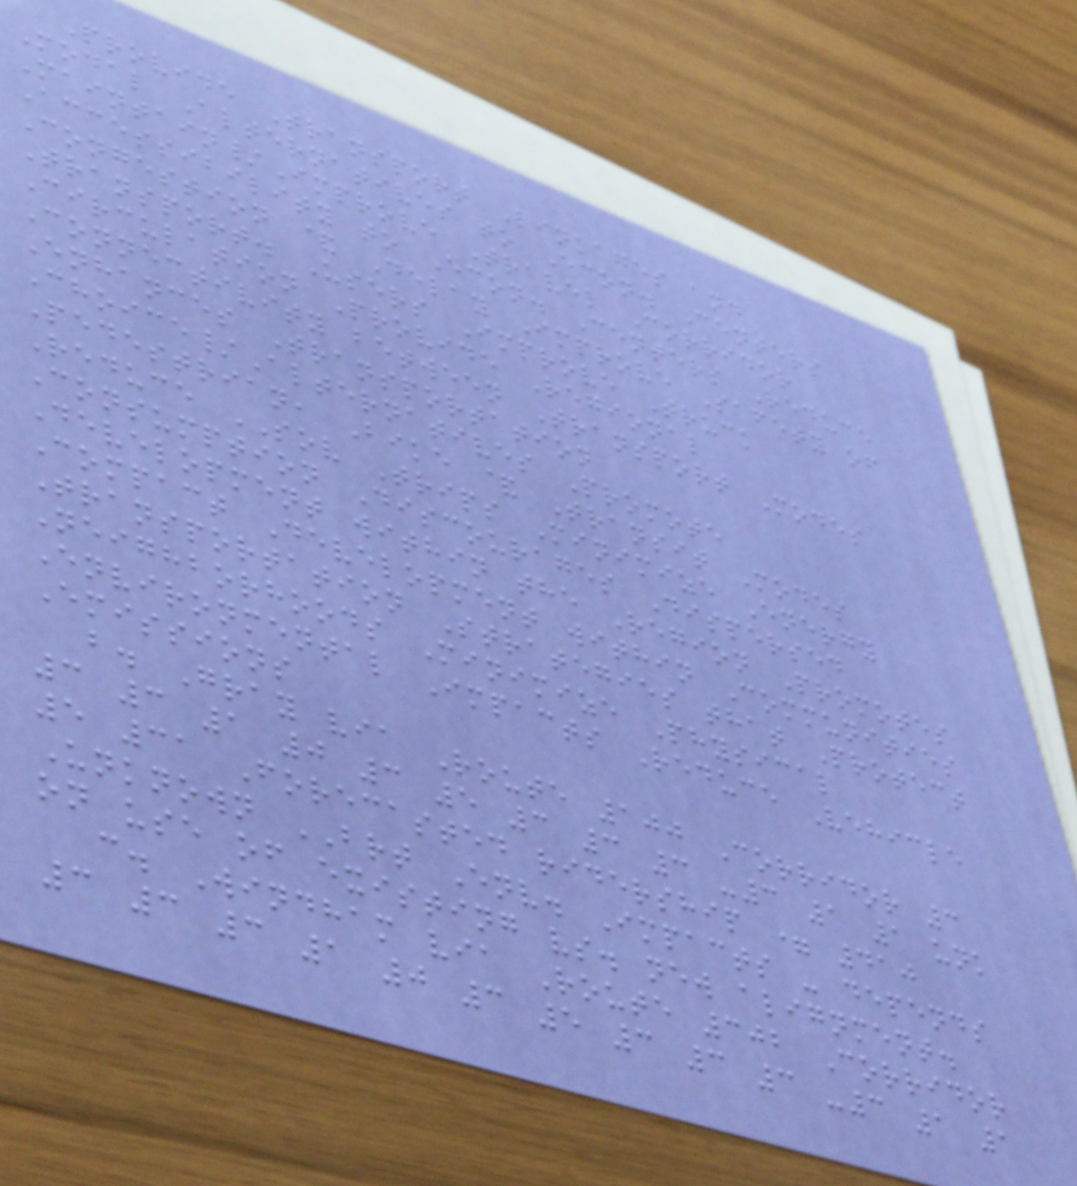Provide Transport Linkages and
Modal Alternatives to Econ. Centers
Maintain/Improve Travel Corridor
Accessibility to Econ. Centers Reduce
Congestion & Delay Improve Safety of
Transport. Users Improve Truck
Circulation Provide Regional
Connectivity between Transport Modes
Enhances Transportation
Choice/Alternatives Promote
Pedestrian, Bike & Transit Modes
Reduce SOV Trips Minimize Energy
Consumption Discourages Dispersed
Development within the Region Promotes
Compact Development within Communities
Transportation Strategies that Protect
Neighborhoods Minimize Physical
Environmental Impacts Reduce Vehicle
Emissions
b. Gray via Route 100 Corridor 3
3 3 1 0 3 5 3 3 3 -3 1 1 unk
5 31 Forecasted ridership = 410
Unknown BRT Env. Impacts - depends
on use of existing vs. new alignment.
c. Windham via Route 302 Corridor
3 3 3 1 0 3 5 3 3 3 -3 1 1
